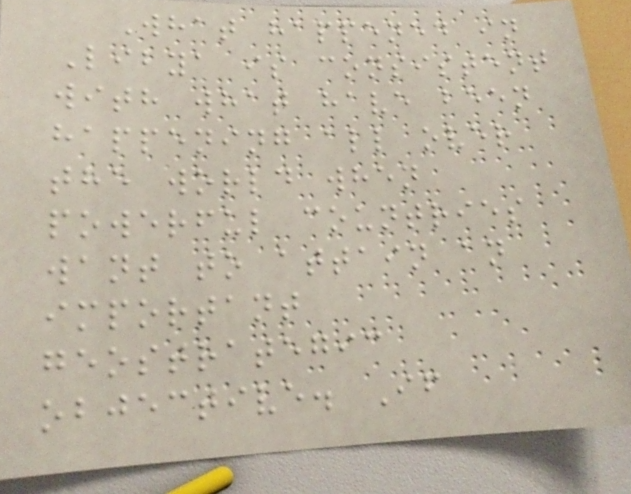What happened in
Libya is consistent
with what have been
happening all over
the world when
powerful countries
want to attain an
important
geostrategic
objective. If
